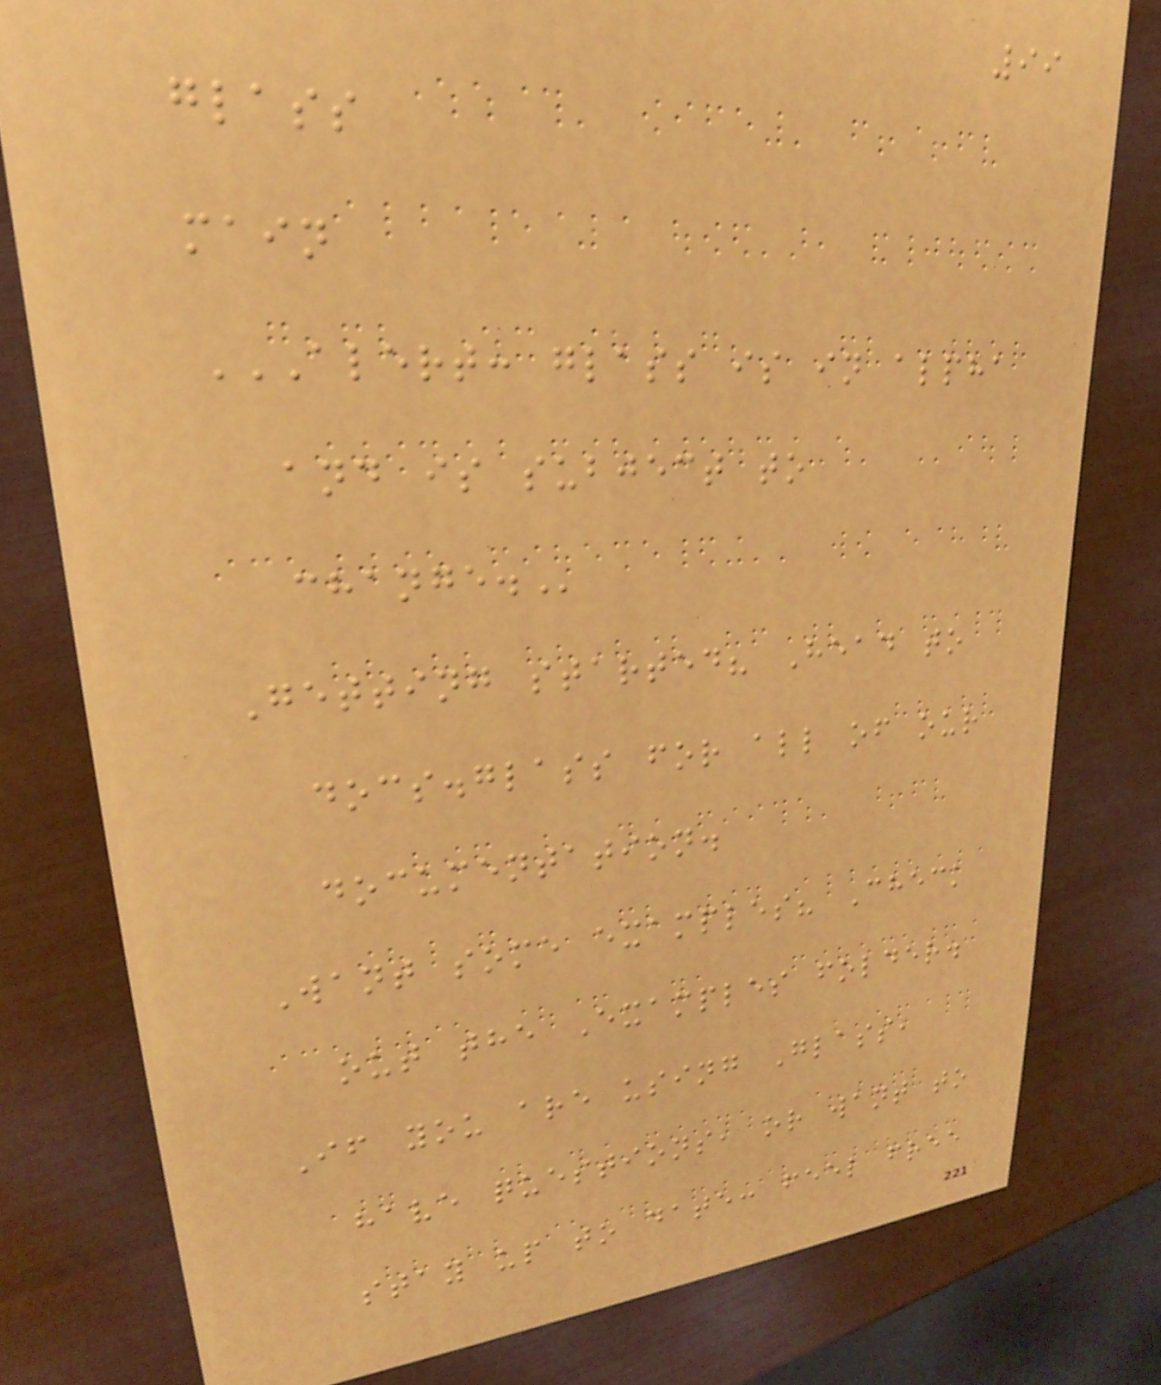99
glass
main
ALERT: GLASS IS IN ALPHA
AND IS SUBJECT TO
CHANGE.
Getting started? Head to
docs.glass for all of our
documentation.
Want some examples? Check
out the Examples folder.
If you are using Glass,
have questions, or want to
stay up to date: feel free
